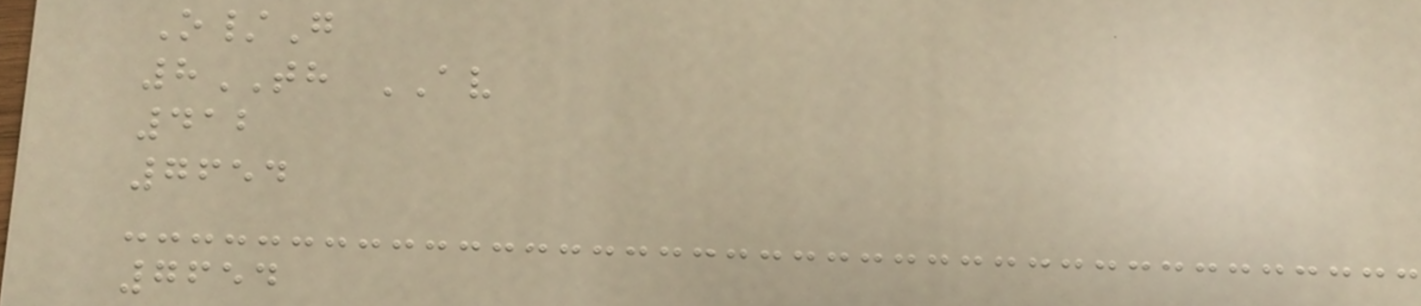O/G
8TH AV
412
7654
7654
